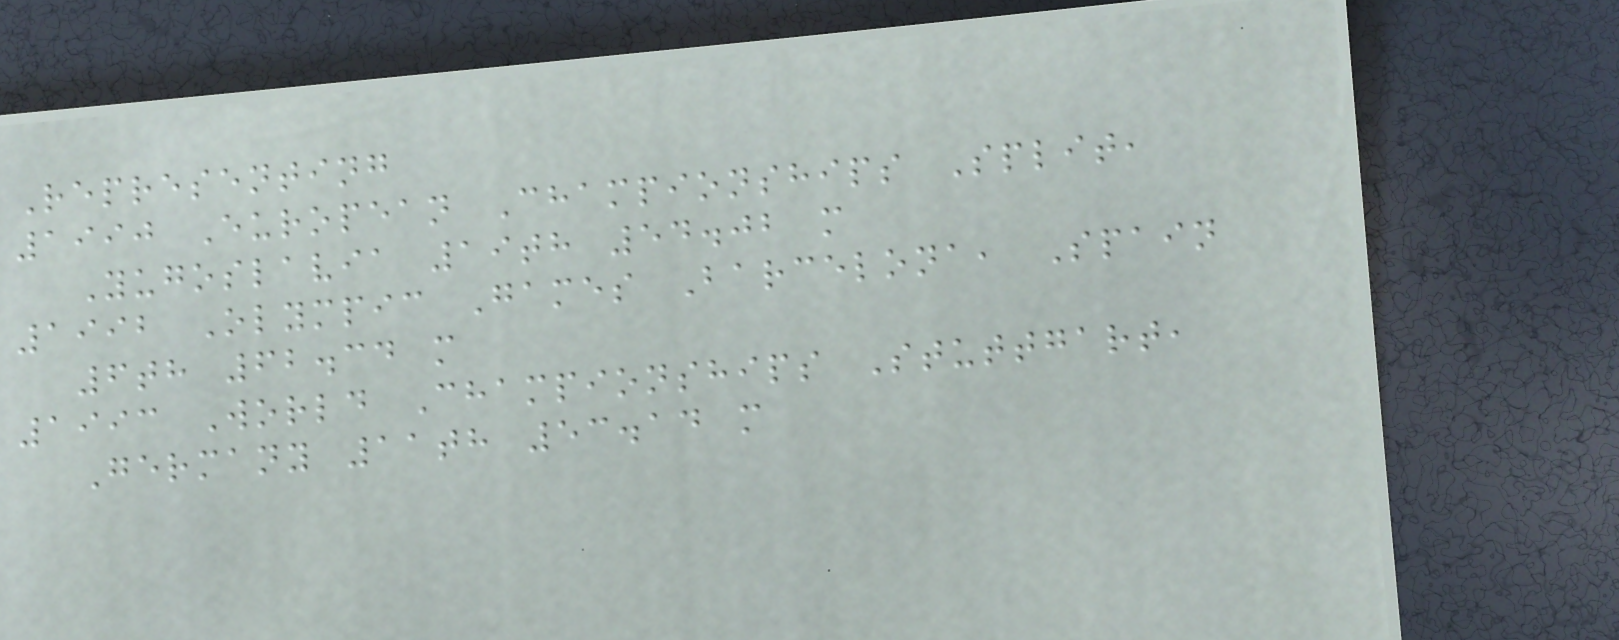Representing
1990 European Championships Split,
Yugoslavia 19th 54.02 m
1992 Olympic Games Barcelona, Spain
6th 62.34 m
1993 World Championships Stuttgart,
Germany 11th 53.14 m
